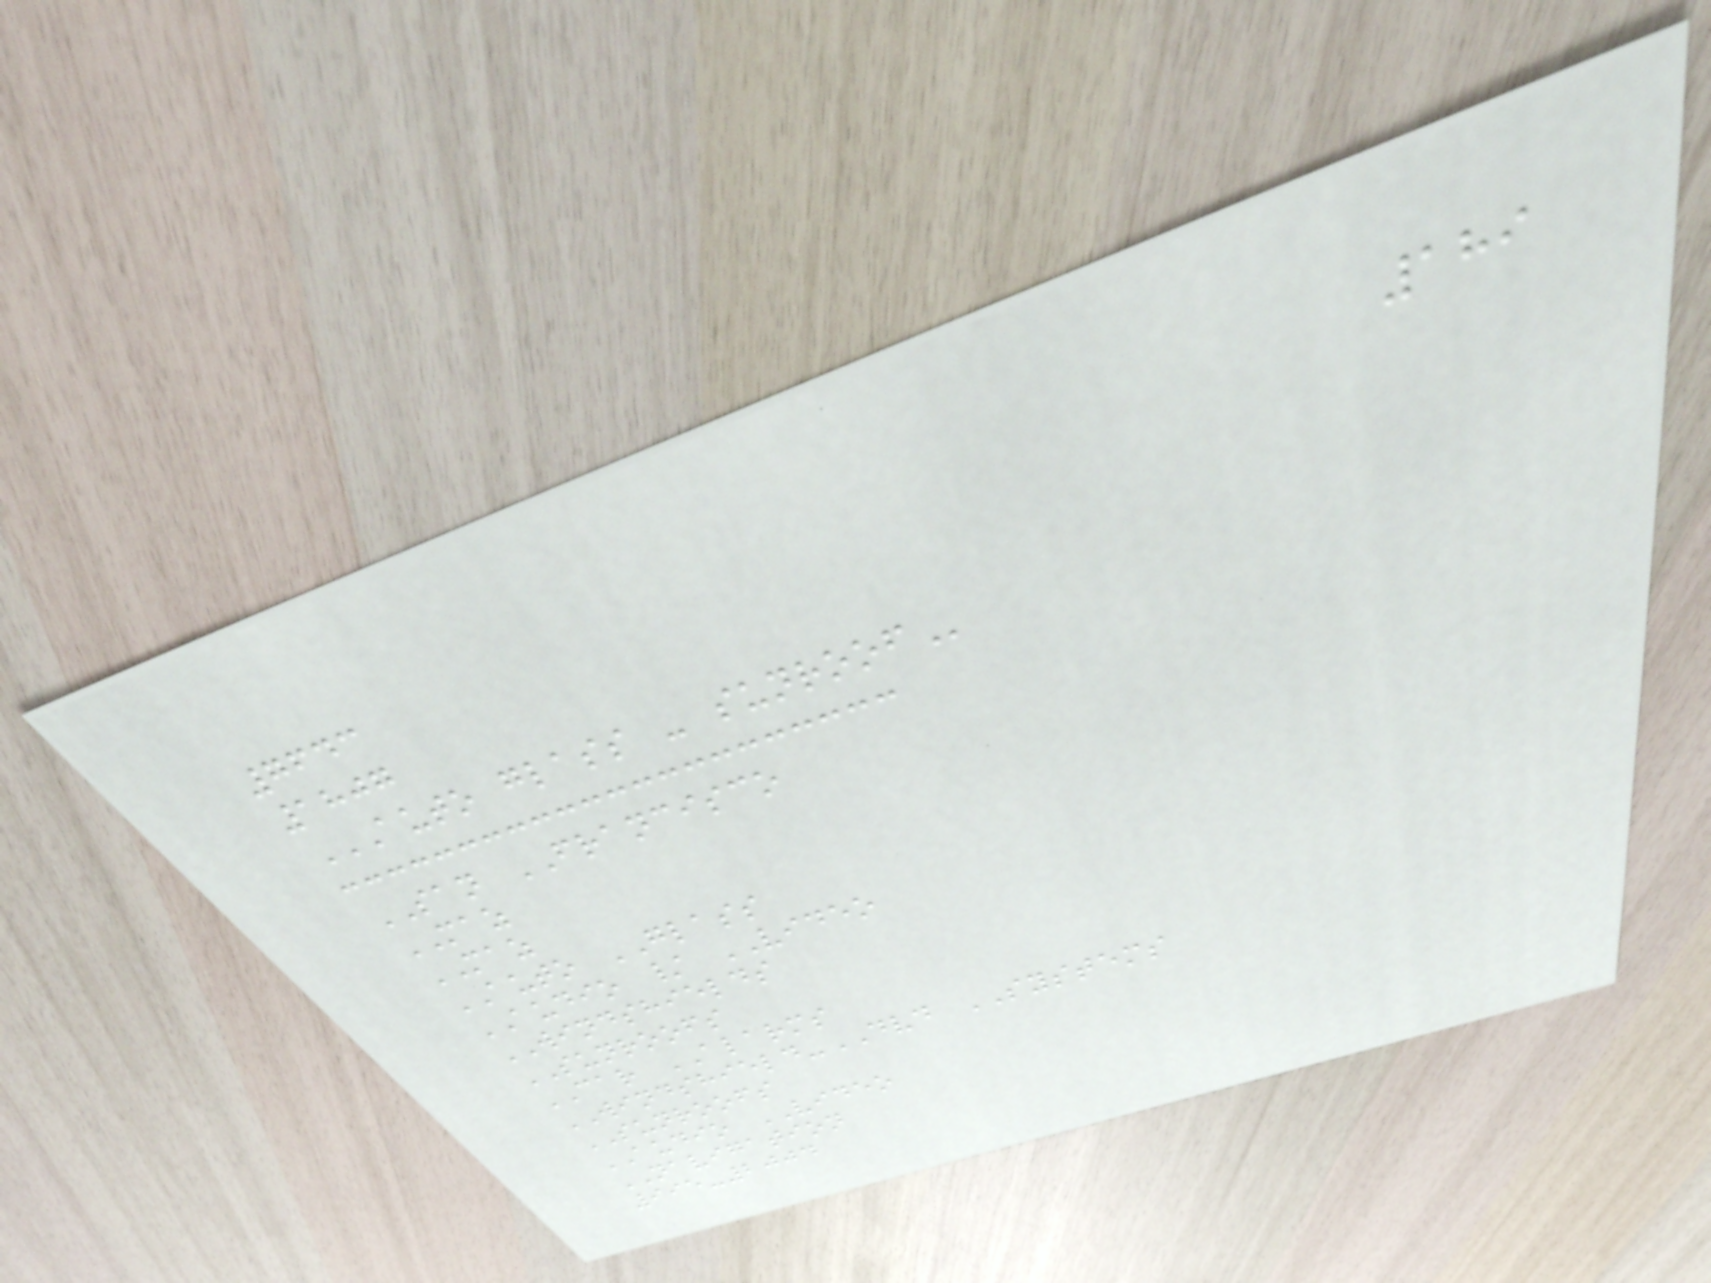189
7643
1807
AUTO GLASS - SUNROOF
SAN FRANCISCO
MAZ
MAZ
AUTO GLASS
AUDIO / VIDEO
WINDSHIELDS
SUNROOFS
CAR ALARMS
WINDSHIELD-DVD SYSTEMS
SUNROOFS
AUDIO VIDEO
NAVIGATION
995-2004
